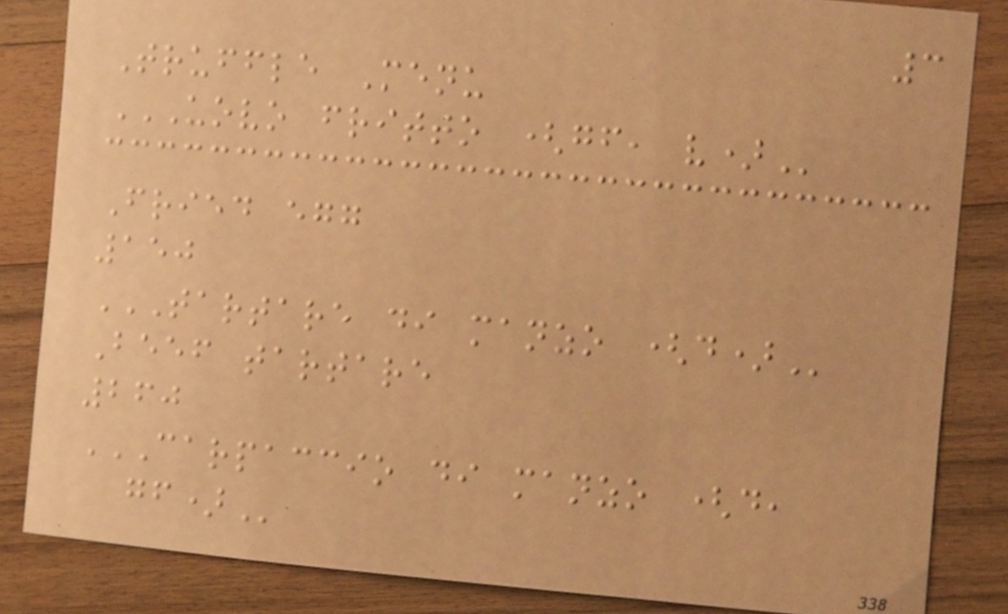3
Truffle Menu
UOVO FRITTO (GF, V)
Fried egg
150
TARTARE DI MANZO (D)
Beef tartare
260
CARPACCIO DI MANZO (D,
GF)
